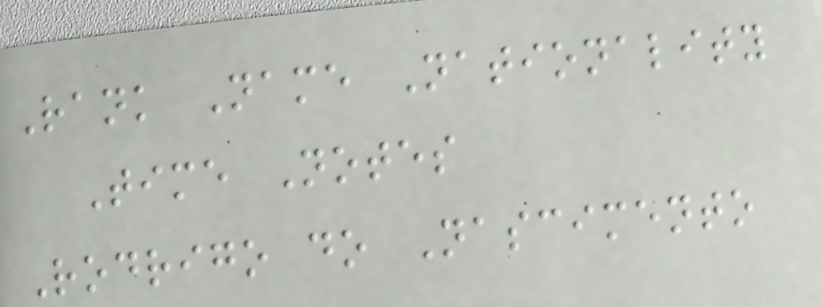Rank Name Nationality
Time Notes
Rodrigo do Nascimento
